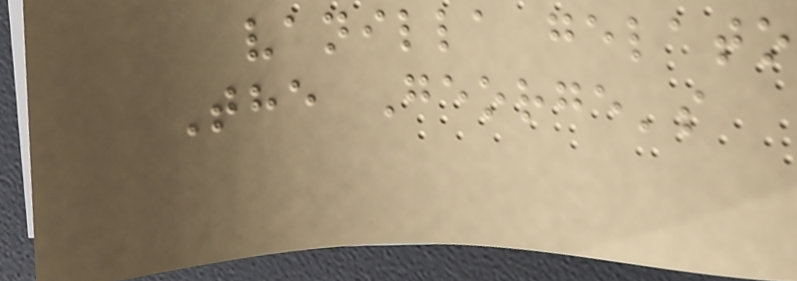vanilla gelato
The George's
